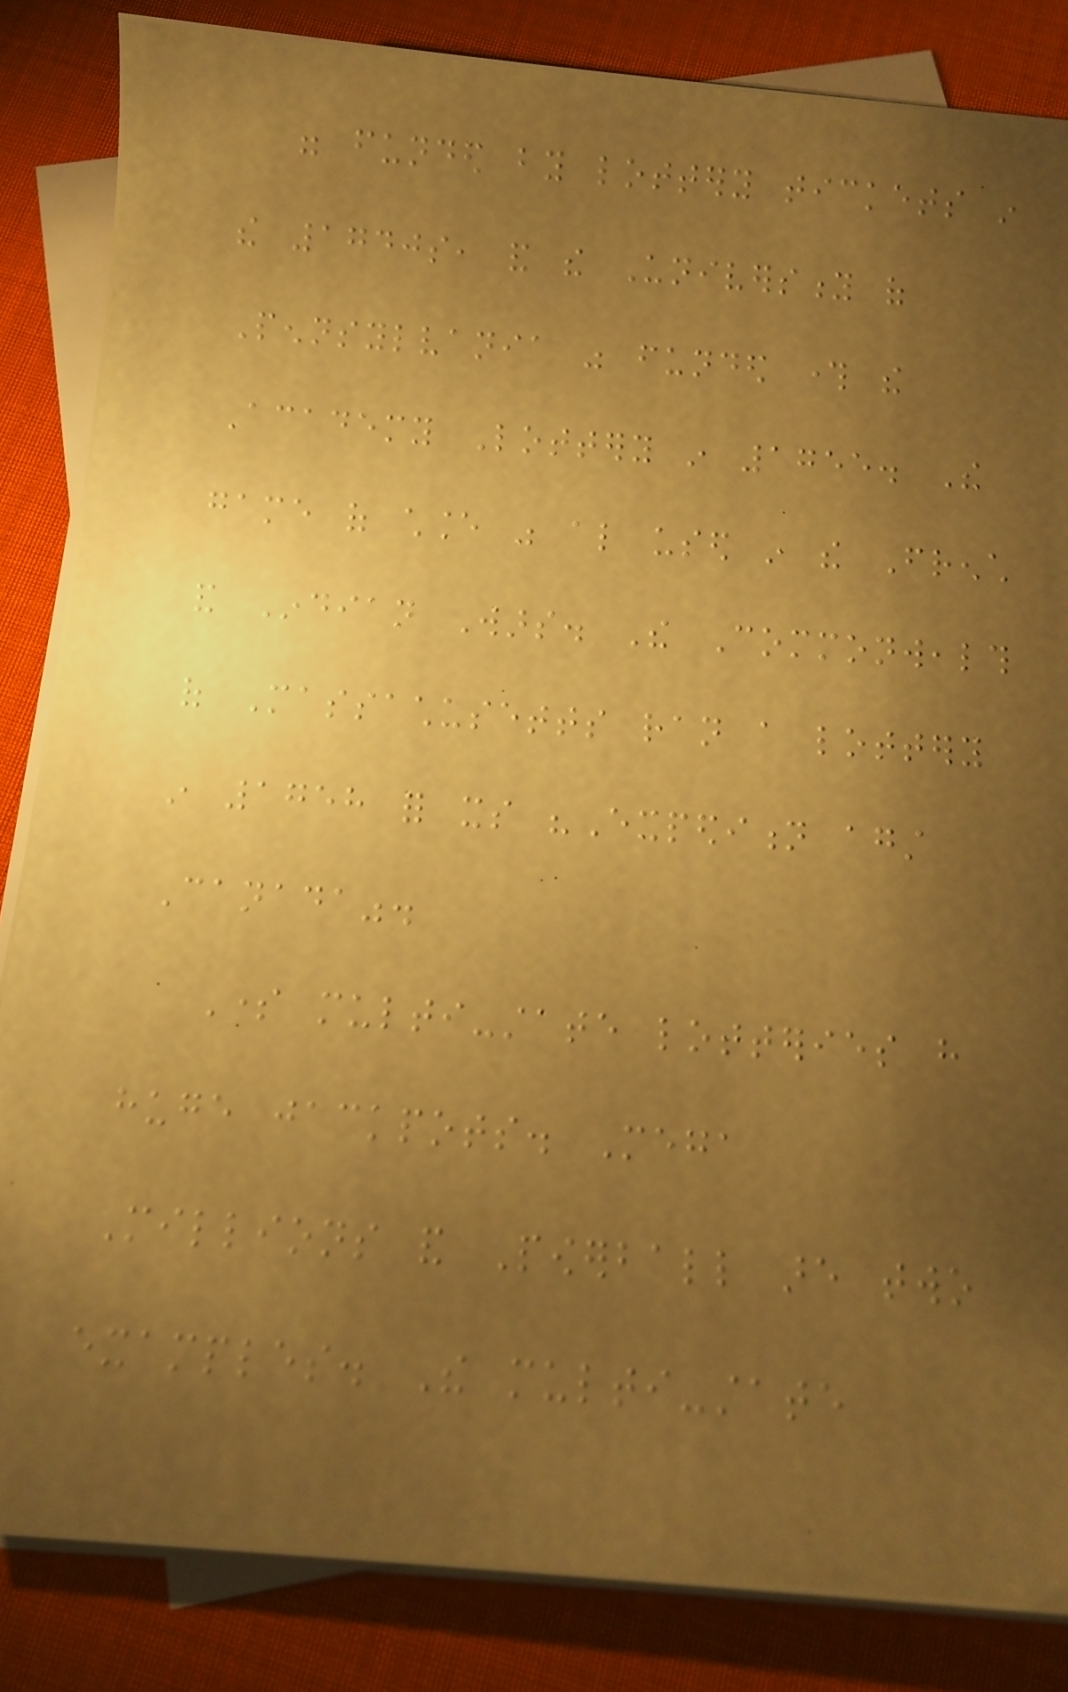were funded by lottery tickets in
the 1740s, and the University of
Pennsylvania was funded through the
Academy Lottery in 1755. The
game of chance was also used in the French
and Indian Wars. The Commonwealth
of Massachusetts ran a lottery
in 1758 for its "Expedition against
Canada".
Some multi-state lotteries have
huge jackpots. Mega
Millions and Powerball are two
examples. The multi-state
